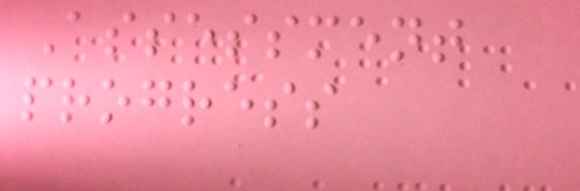Assessment
progress
